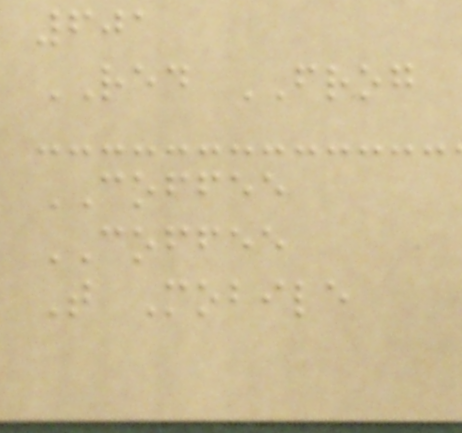601
RED FROG
COFFEE
COFFEE
T Mobile
